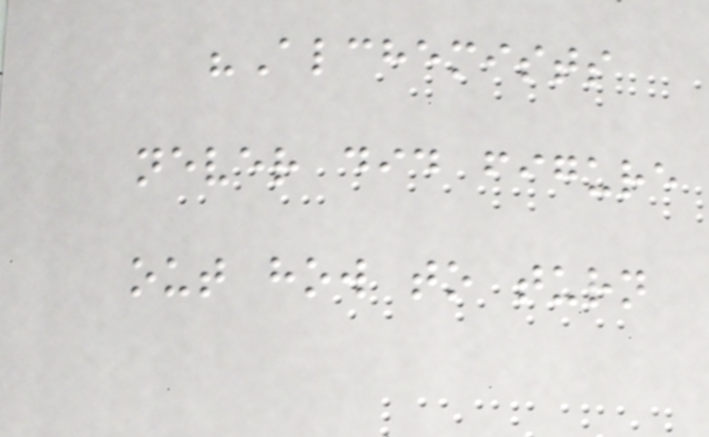"Alchemists
never did figure
out how to turn
